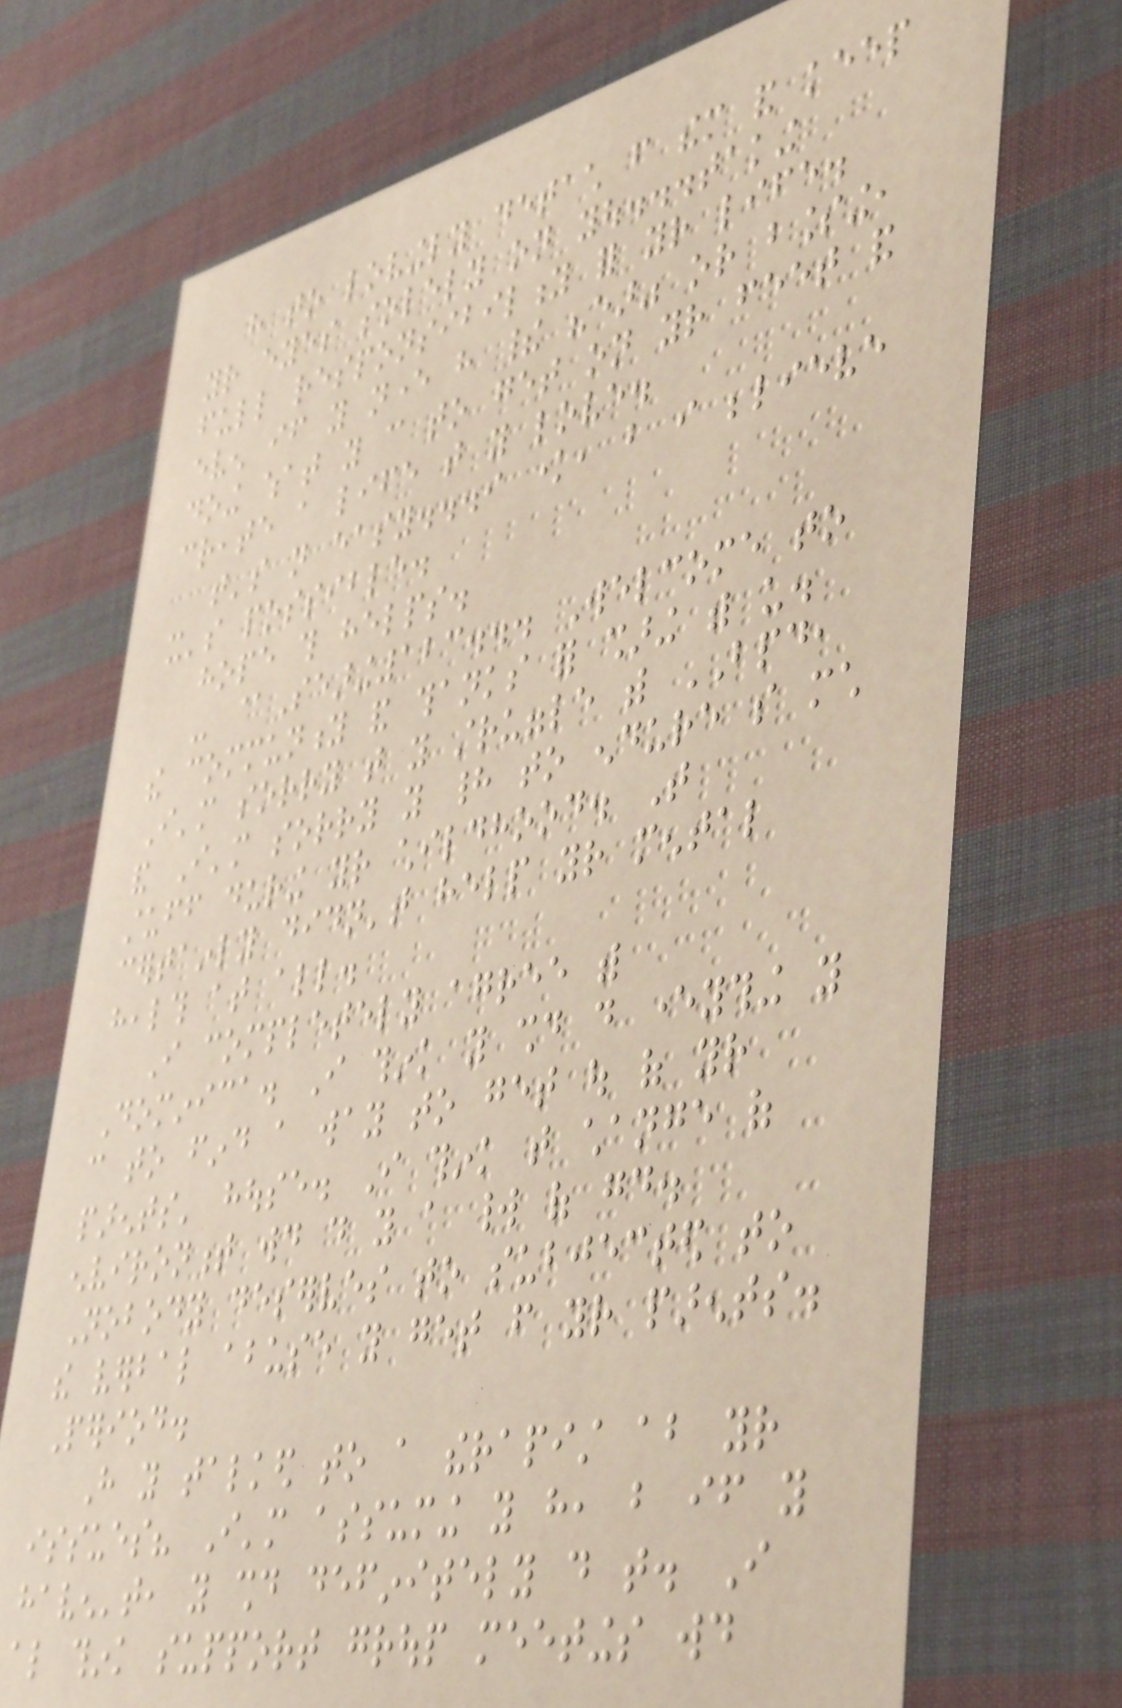have to lovingly detach from them and keep
your eyes solely on you...taking
full responsibility for your life.
even if you never have their "ear" or blessing,
doing what you can to get on your feet and
create a life that you love.
that's not easy...i know, but i believe
it's possible.
hope this helps.
- @Searing123... Welcome to
the community and thanks for sharing with us.
I'm sorry that you struggle with BPD,
and I'm sorry you had to endure so much
stuff during your childhood. That
certainly didn't help your mental
health at all.
I completely agree with
Dominica. I think you should do everything you
can to find a way to get out of your
parents' house. I think that change of
environment would do you a world of good.
Nobody deserves to subjected to
the verbal abuse you get from your parents.
Period.
Have you talked to a therapist about your
issues? I'm assuming you have, but if you
haven't, you should definitely do that. I
also think support group meetings would
